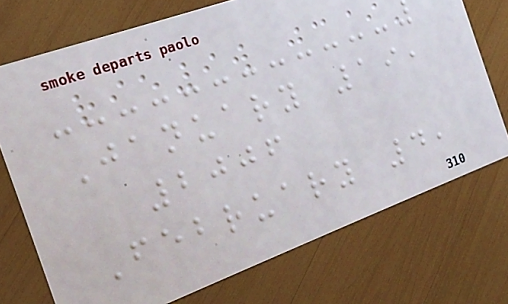January 19,
2006
February 4,
